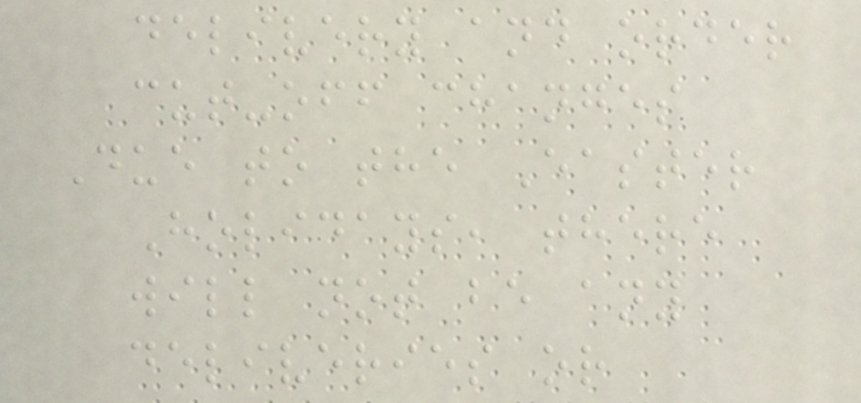delivery and order
cut-off changes
Due to the Easter
Holidays, there
will not be any
deliveries or
